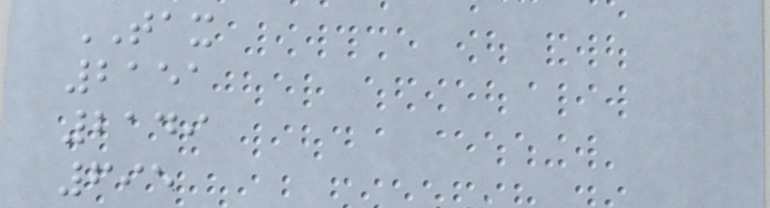TAX
2151
2149
695
